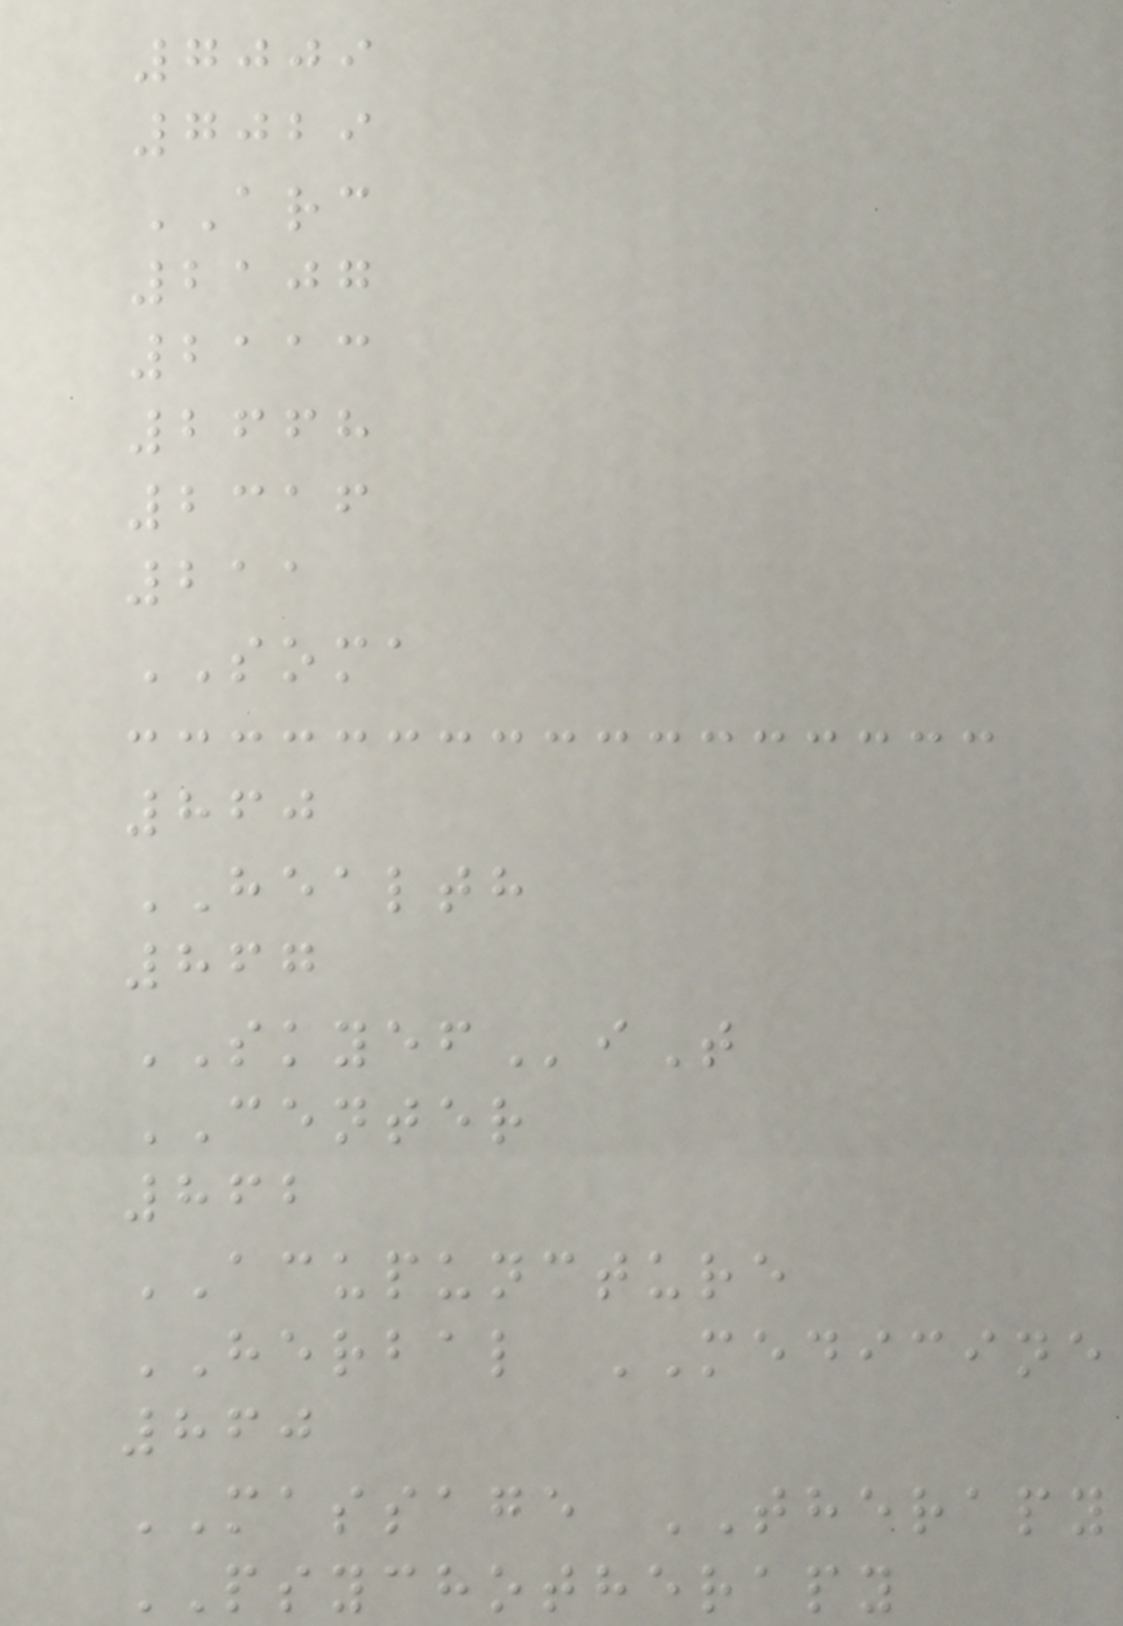7009
7029
ARC
2107
2113
2668
2316
211
SOMA
860
HEALTH
867
SKYEFiT
CENTER
862
ACUPUNCTURE
HERBAL MEDICINE
860
MASSAGE THERAPY
PSYCHOTHERAPY
